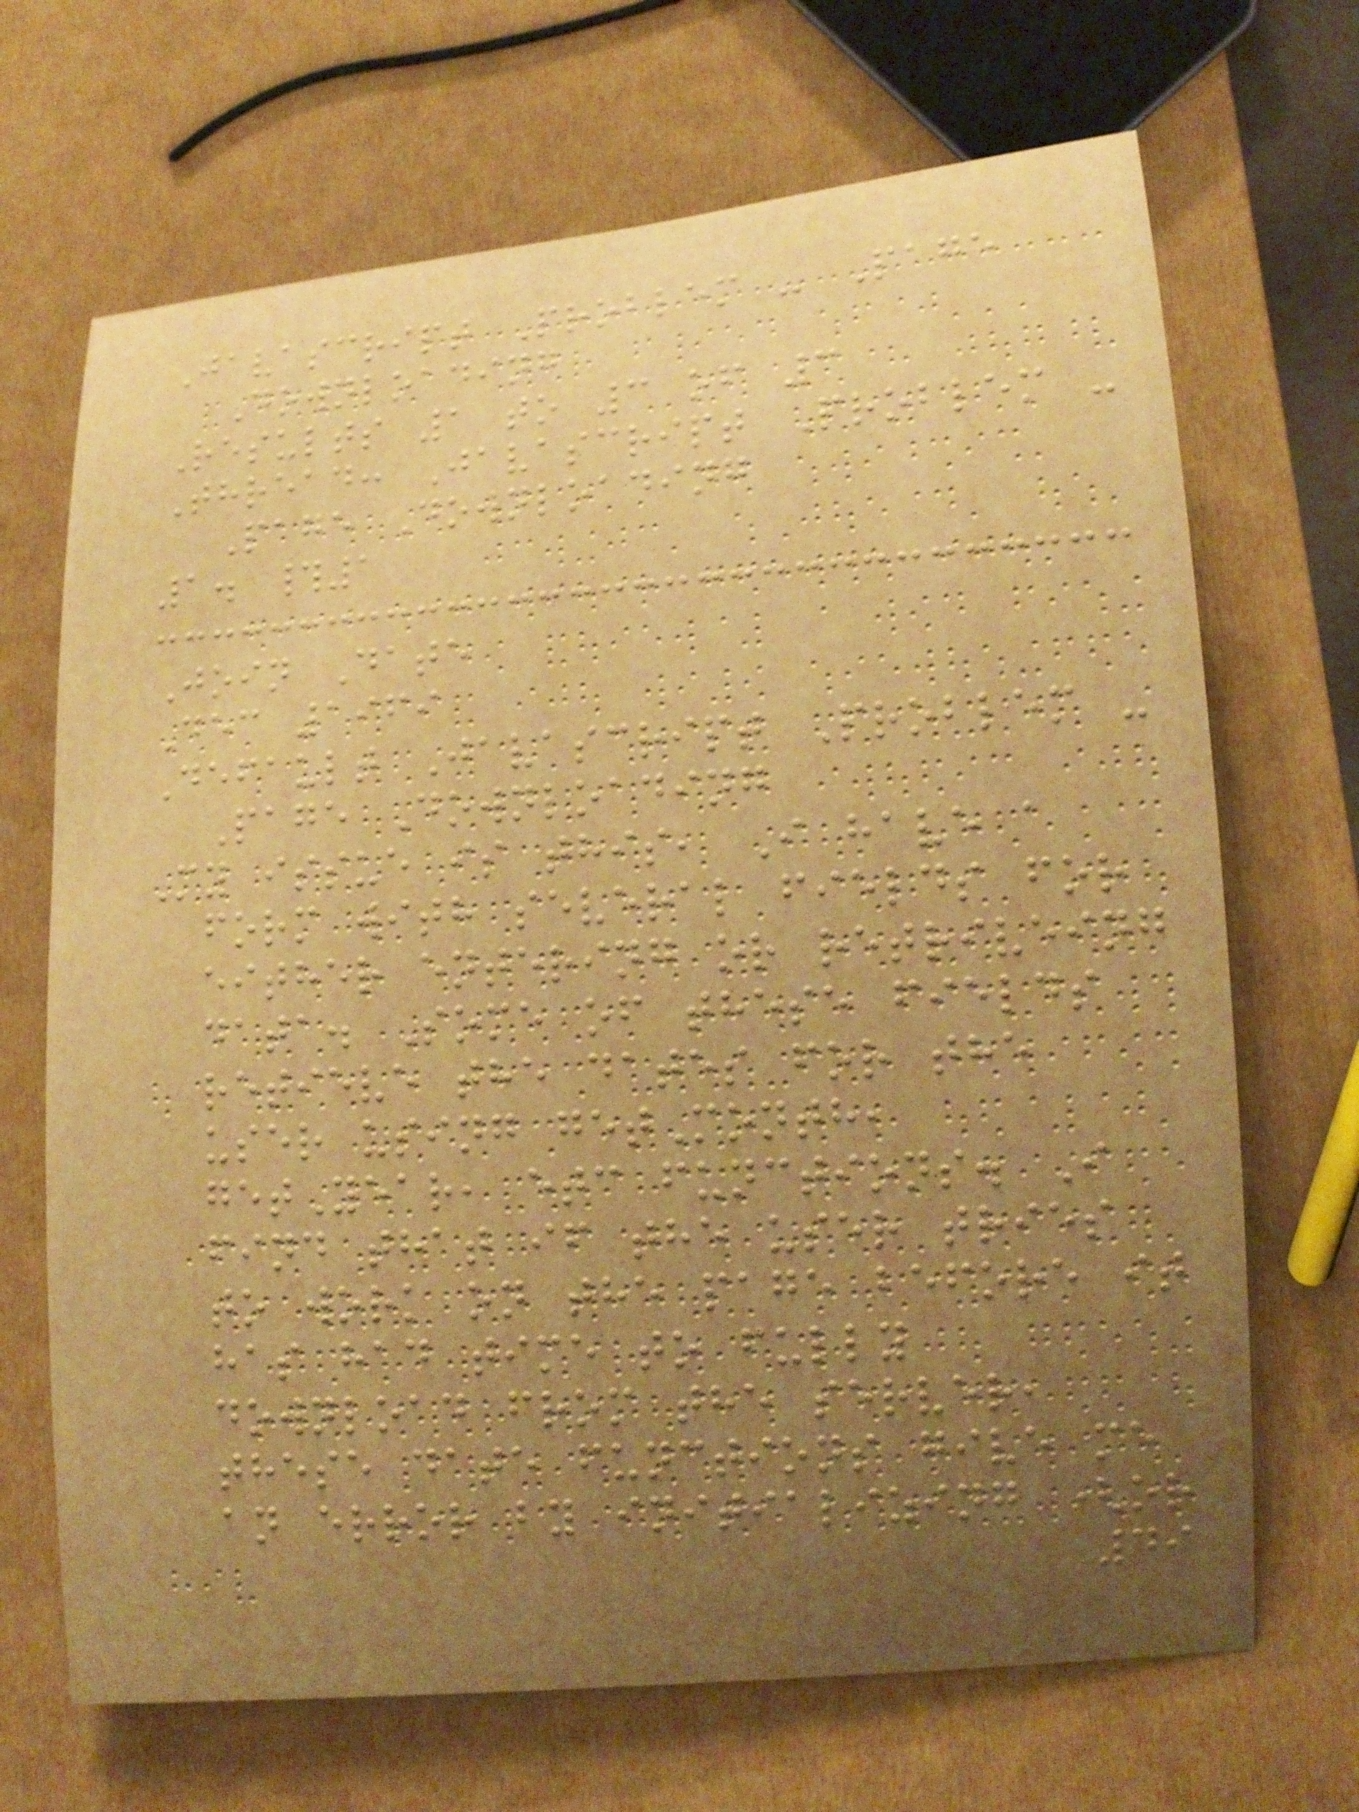Javascript Problem - Page
Downloading
Results 1 to 3 of 3
Thread: Javascript Problem -
Page Downloading
1. #1
Join Date
Dec 1969
Default Javascript Problem -
Page Downloading
My issue is this, I have a
form with several fields for
either entering or retriveing
data. Some of these fields
retieve the dates for the
user using getMonth,
getYear, etc functions. I
find that if the user tries
to work on the page before it
has had time to fully
download from the server,
these date functions give me
an error by initializing (or
49
